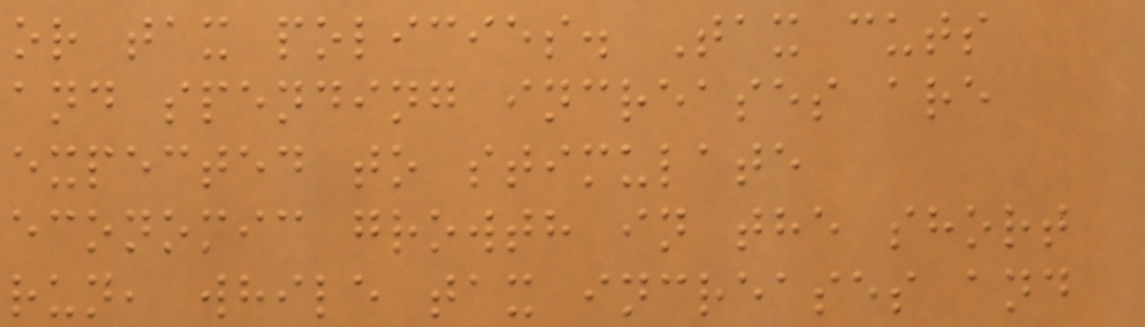or tax policies. Tax cuts
and spending increases are
expected to stimulate
economic growth in the short
run, while tax increases and
